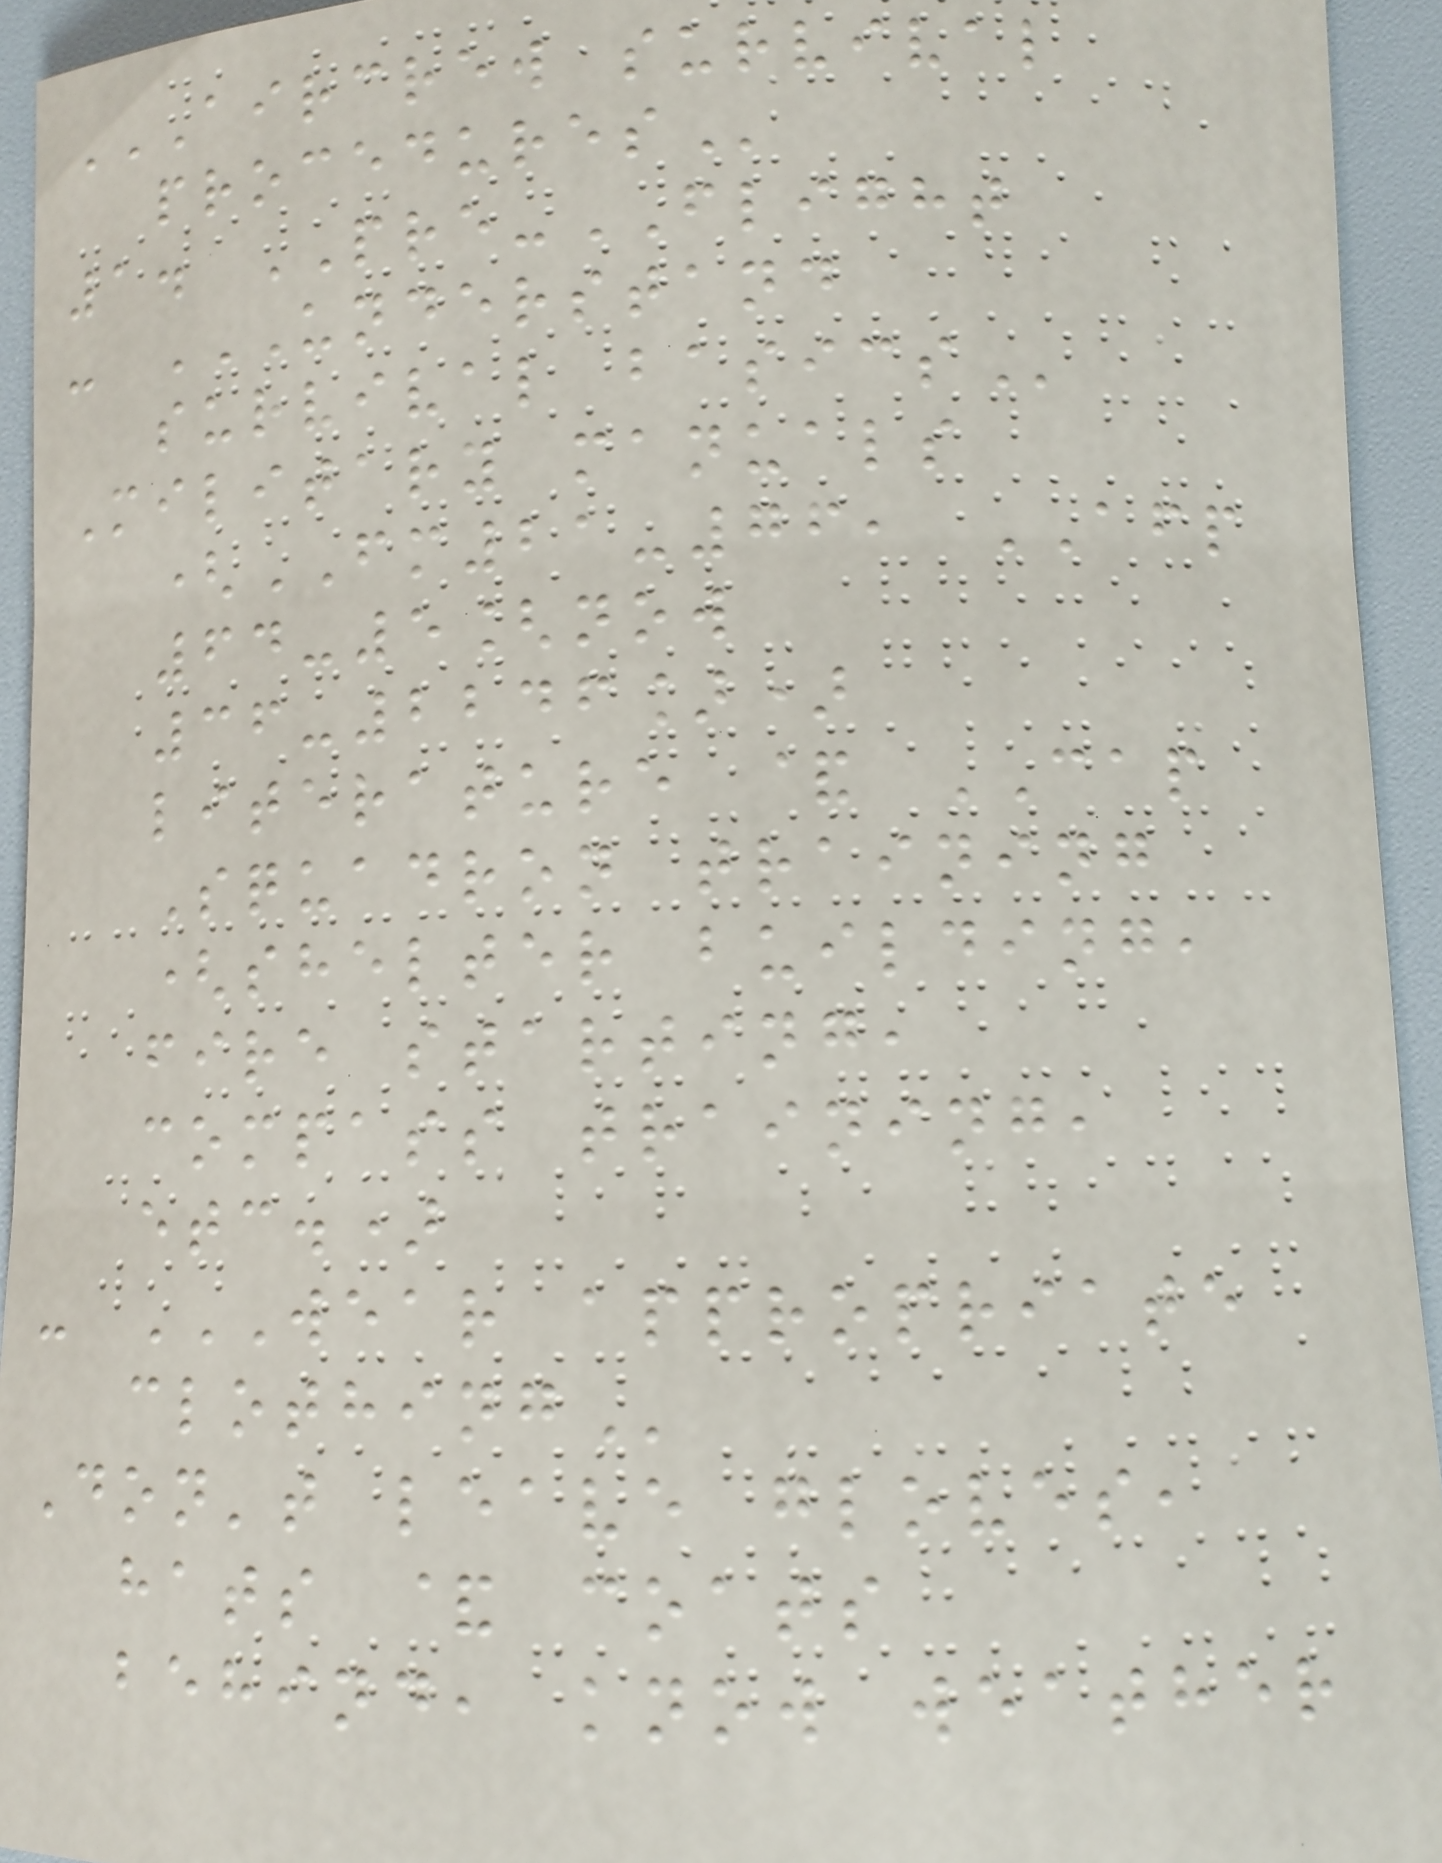AIRCREW SURVIVAL
PROCEDURES
1. PRE-FLIGHT
- UNDERSTAND
SURVIVAL BASICS
Military manuals
(FM21-76, AFP
64-5[now
36-2246])
literature & CAP
Squadron training
(shelter building,
fire starting,
compass training,
etc.)
- WEAR APPROPRIATE
CLOTHING
Don't leave gloves,
hats & coats
behind, know weather
